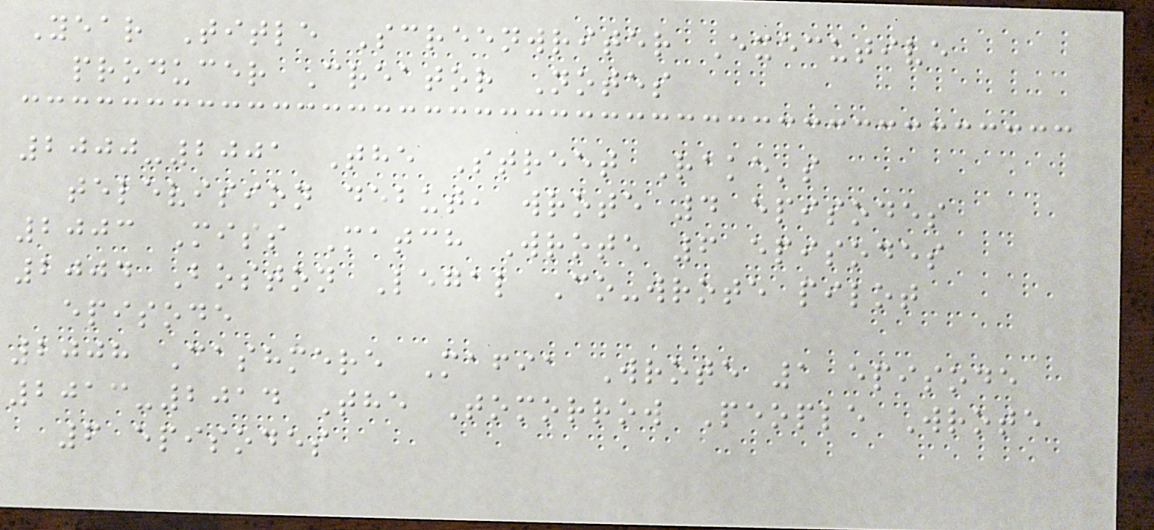Year Title Screenwriter Executive
producer Creator Notes
2000-2001 The Street Rake's
television debut, wrote 4 episodes
2003 Miss Match Wrote 6 episodes
2004 Boston Legal Co-wrote pilot
episode
2008 Cashmere Mafia Wrote 1 episode
2013-2014 The Tomorrow People Wrote
6 episodes
